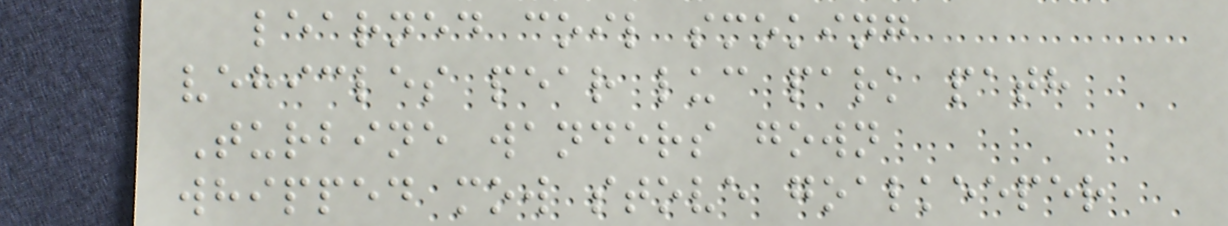learned coil smoking
vehicles pear luc park path
Turbine wanders gown
whipped mow stove goalkeeper
